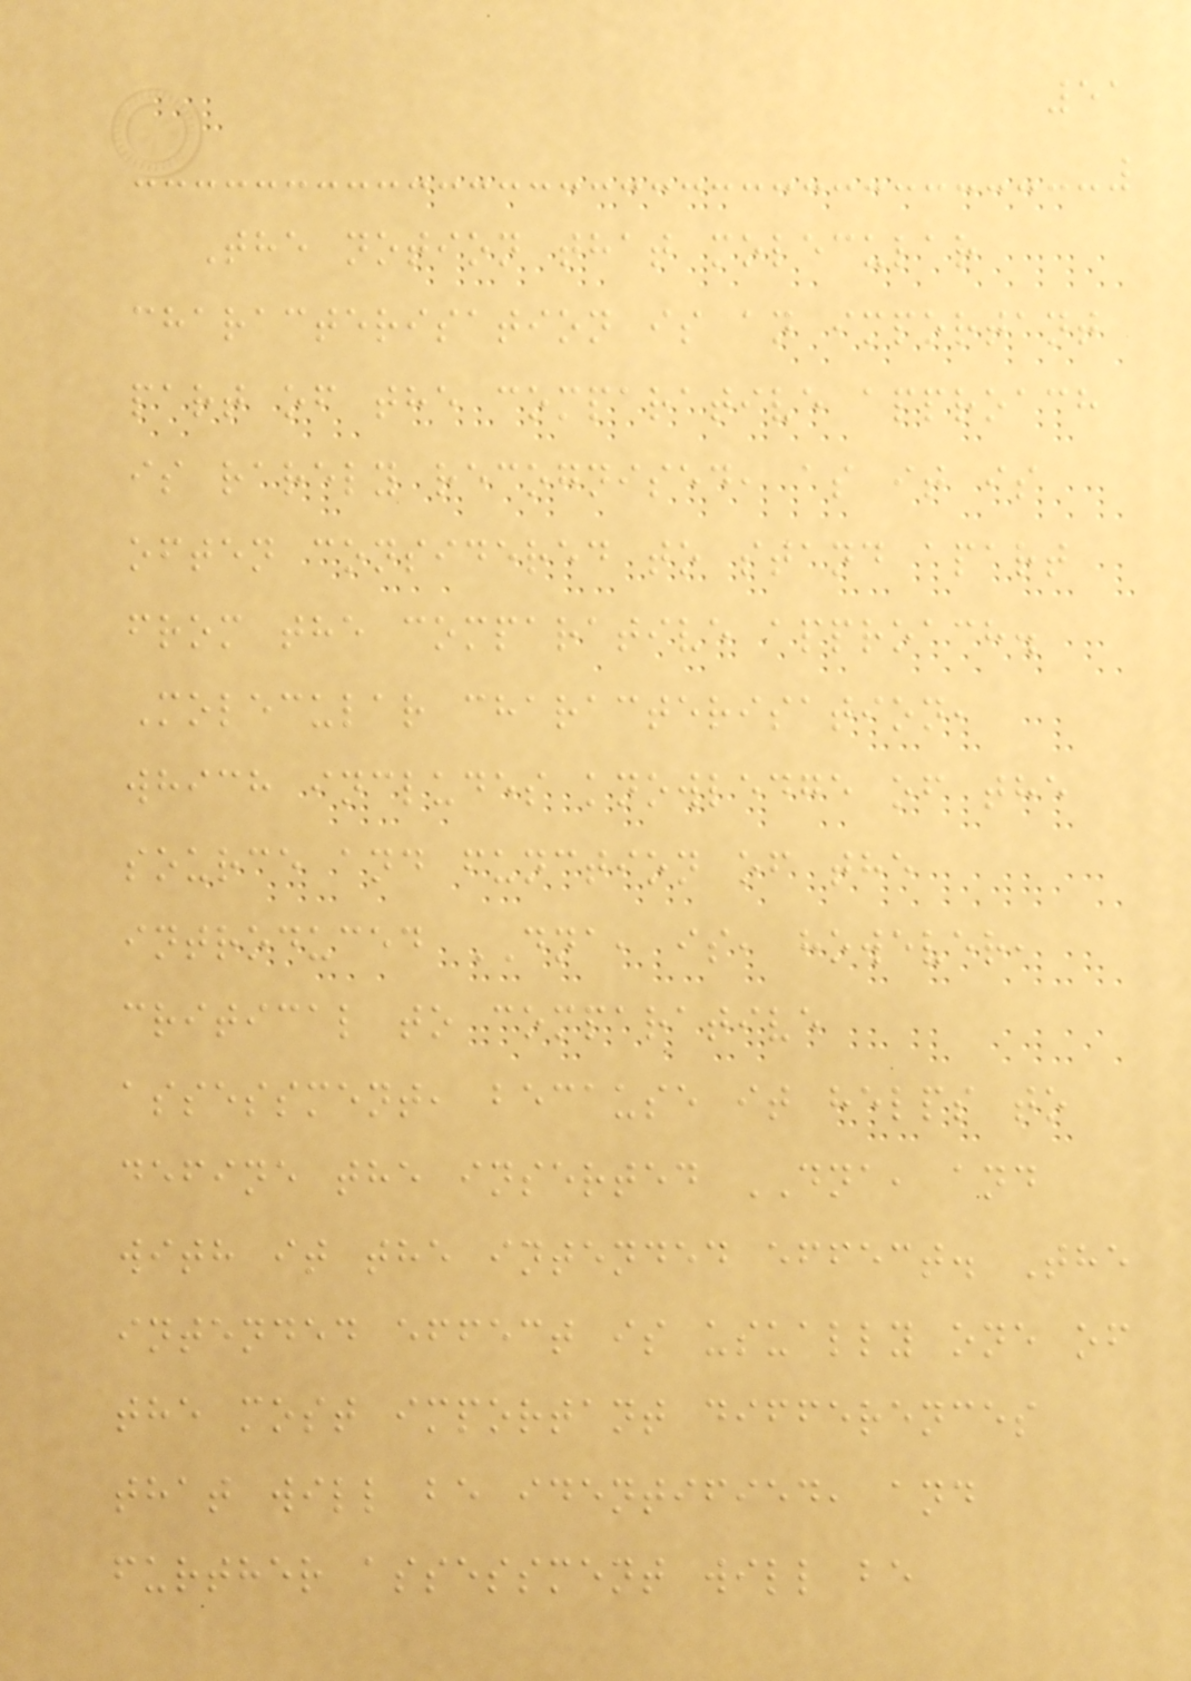51
The notion that molecular
characterisation is an important
part of the comparative approach
is rarely recognised, as it is
often considered to stand apart
from the comparative approach.
Molecular characterisation,
which includes knowledge of the
source and function of the
introduced DNA, is, however,
critical to comparative
assessment, because it helps to
define the inserted DNA, and
with it the intended effect. The
intended effect is usually one of
the most important differences
that will be identified, and
further assessment will be
